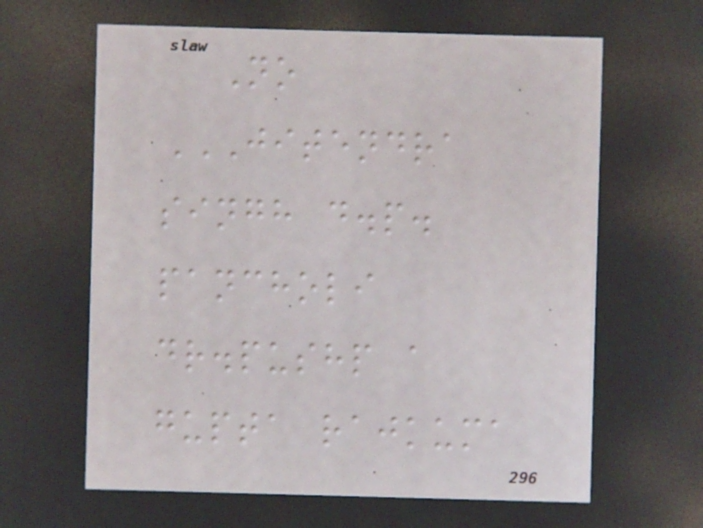No
JITENDRA
SINGH D.P.
PANCHOLI
DR.PUSHP A
GUPTA RAJKUMA
